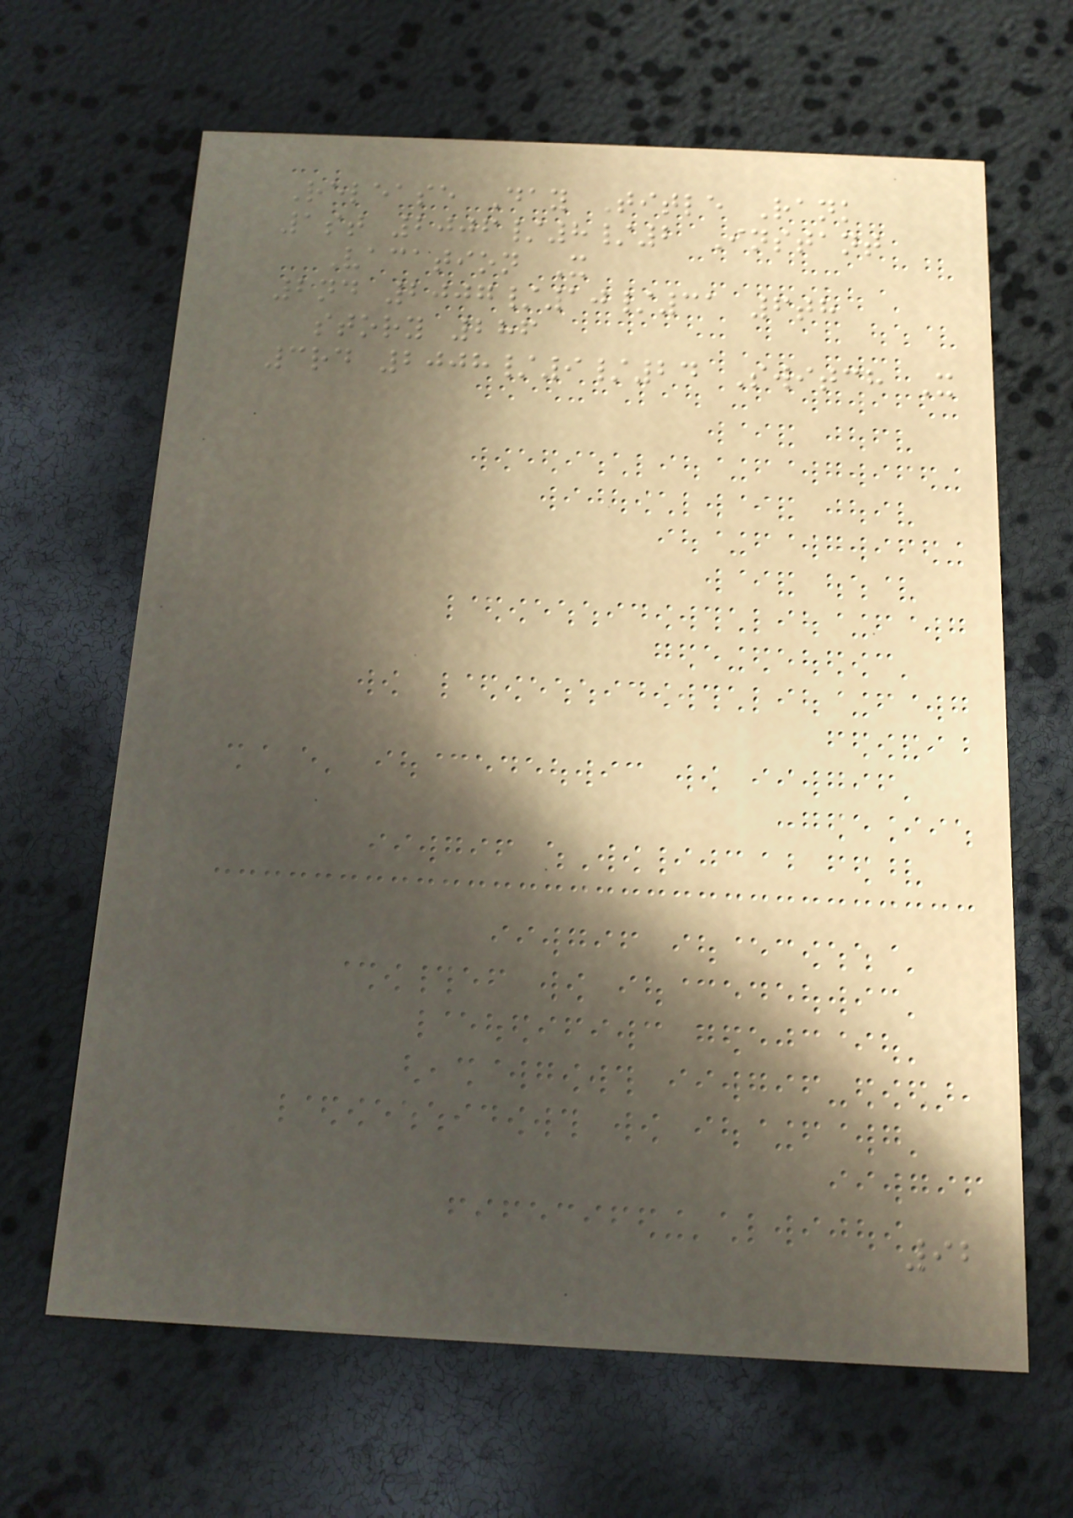Release Day Title Rank
1st 2006/8/2 Instant
Vacation X
2nd 2007/10/31 6th
story 286
3rd 2008/9/24 Switch X
92
